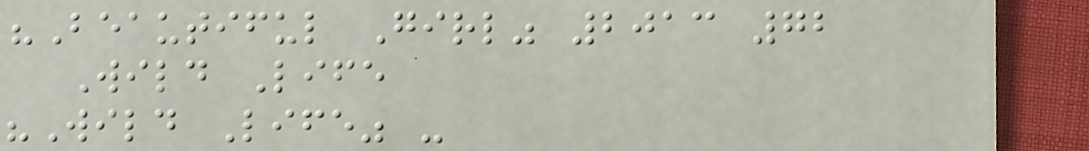"Beautiful Girl" 2013 72
Wild Life
"Wild Life" -
